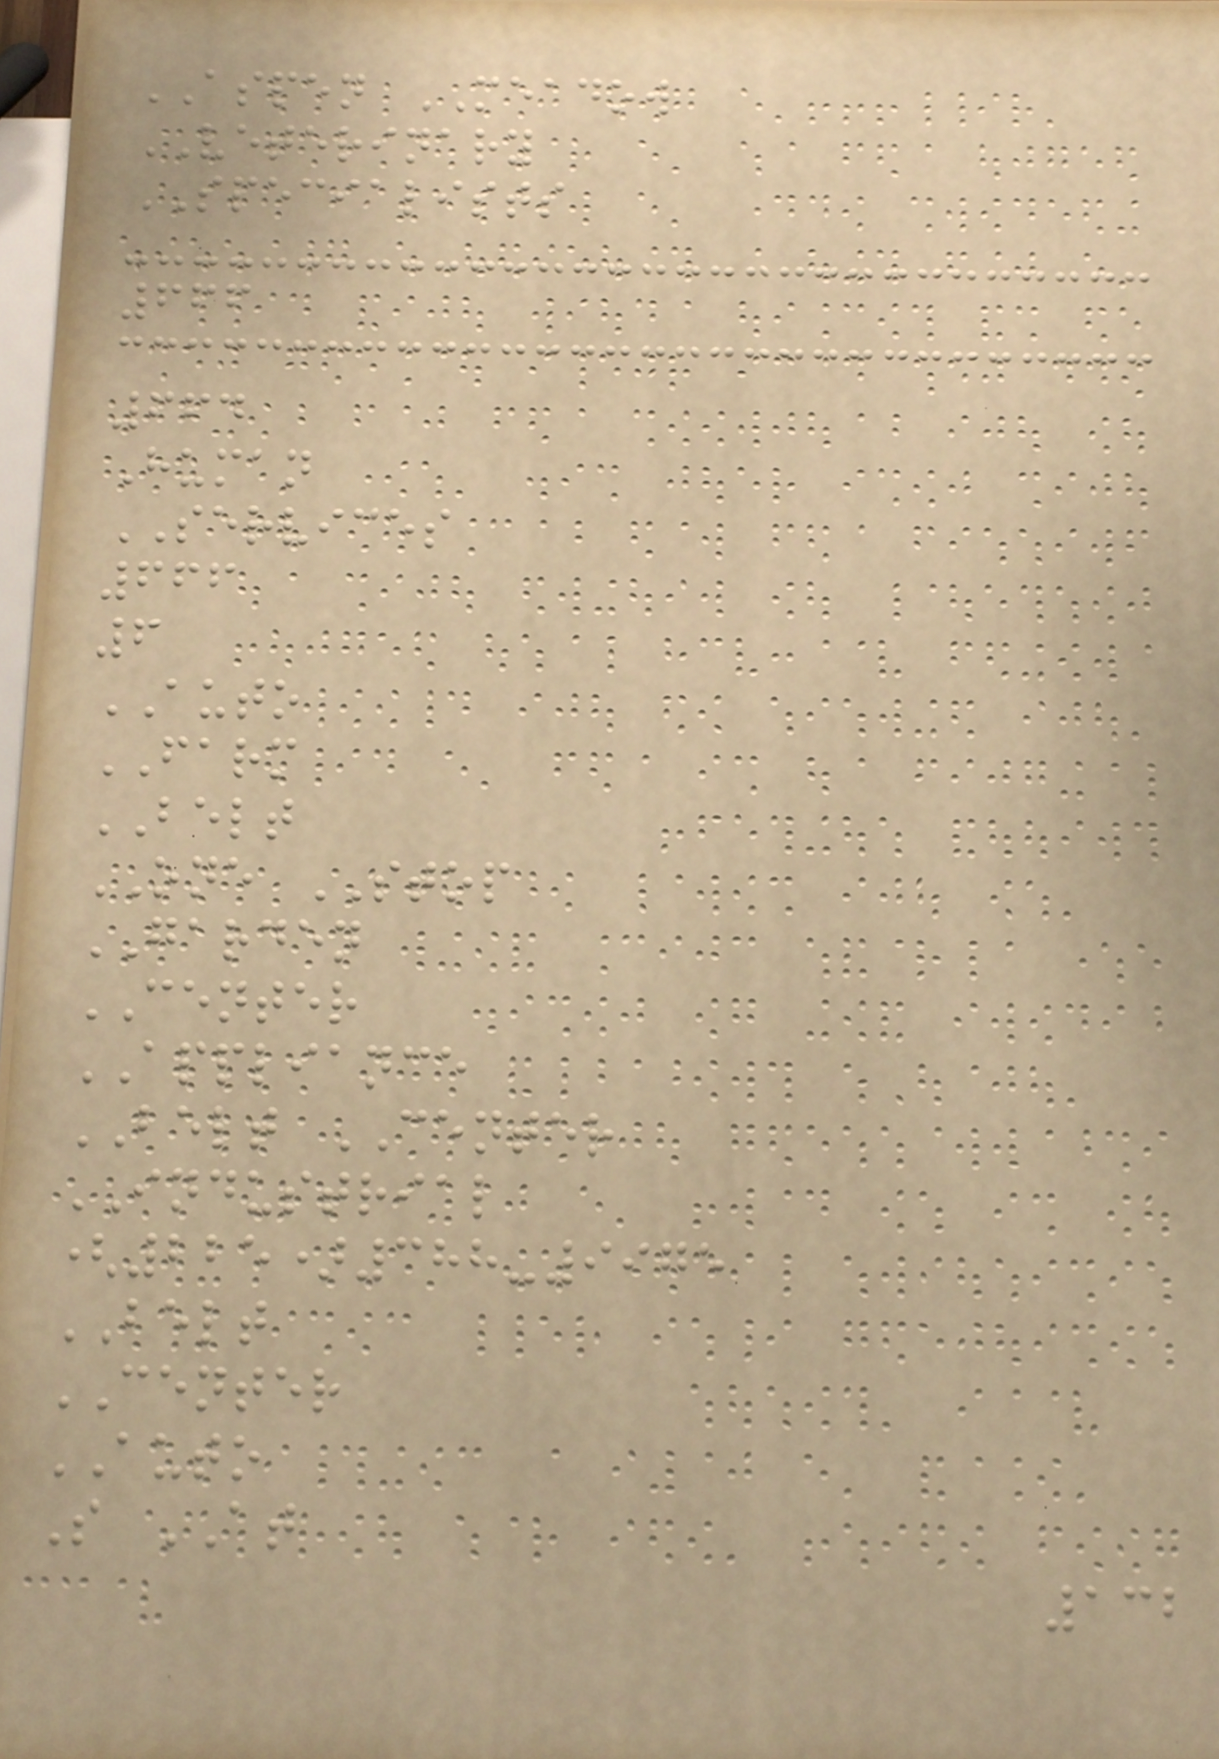ASPEN MEADOW
VETERINARY
SPECIALISTS
666
664
Human
SERVICES
666
6
AUTO
FARM
BELT
ONE STOP
GARDEN
CENTER
APPLIANCE
BELT CENTER
INDUSTRIAL
(225)388-9975
BELT
CENTER
AUTO
S AT
132
